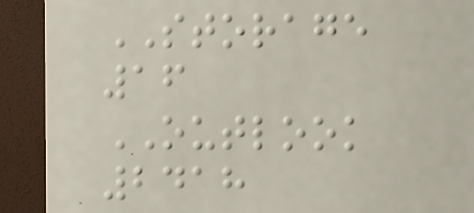STORAGE
16
OUTLOOK
2418
